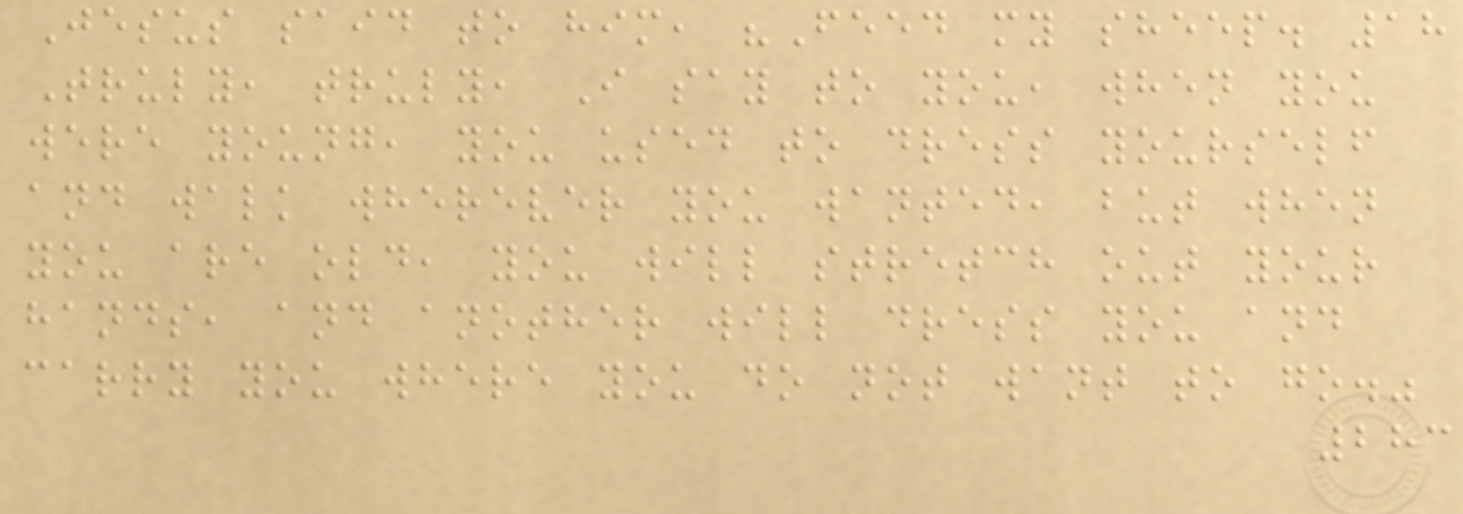Jesus said to him, "Feed my sheep. 18
Truly, truly, I say to you, when you
were young, you used to dress yourself
and walk wherever you wanted, but when
you are old, you will stretch out your
hands, and another will dress you and
carry you where you do not want to go."
283
